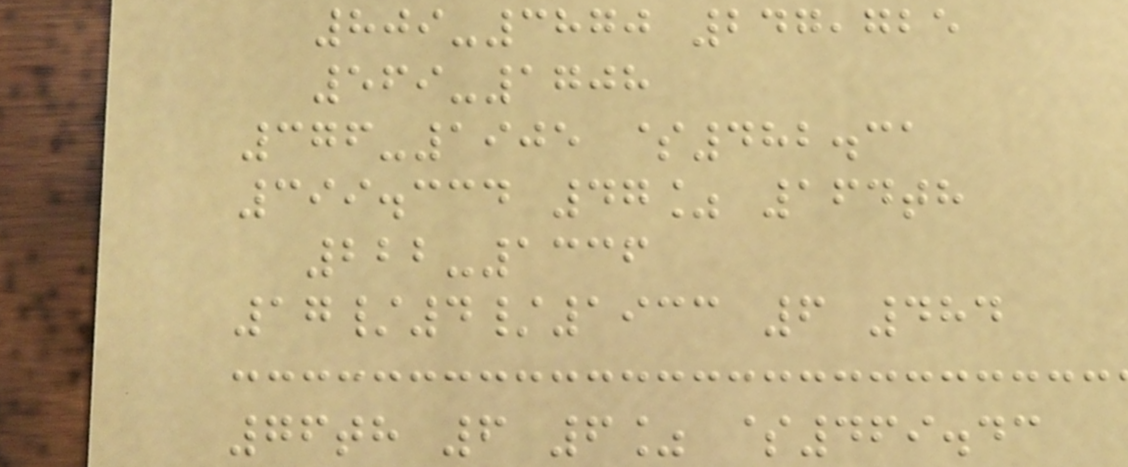809-3870 247,725
569-1708
376-1905 $482.31
399.334 47% 164th
222-1336
17/4/1933 6 484
76th 6 6% $469.43
